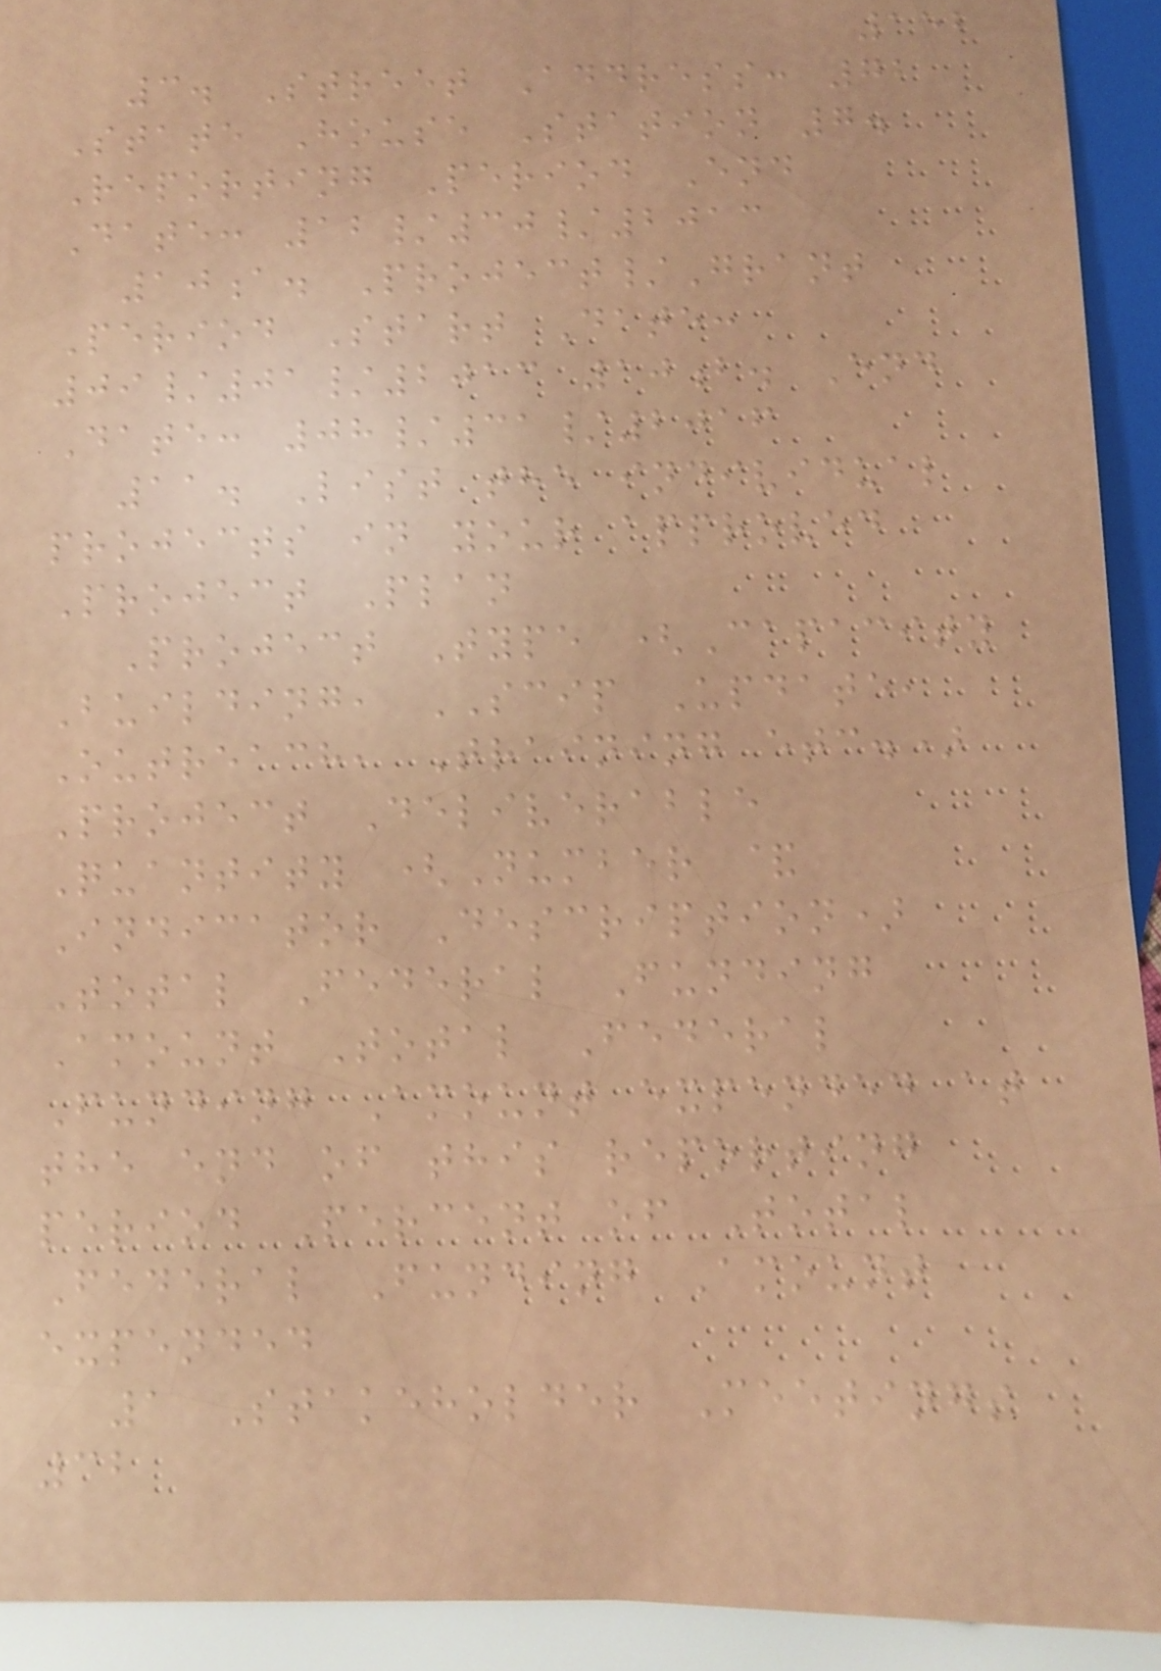152
3. Street Address: 72
State House Station 7.
Reporting Period End
Date: 12/30/2013
10a. Project/Grant
Period Start Date:
09/01/2013 10b. End
Date: 08/31/2016
11. List the individual
projects in your approved
Project Plan
Project Type (Capacity
Building, SCIP Update,
Outreach, Training etc.)
Project Deliverable
Quantity (Number &
Indicator Description)
Total Federal Funding
Amount Total Federal
Funding Amount expended at
the end of this reporting
period Percent of Total
Federal Funding Amount
expended
1 Stakeholder Meetings
32
